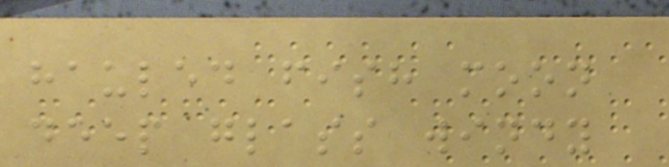hauled fish moon
deep glass windy
